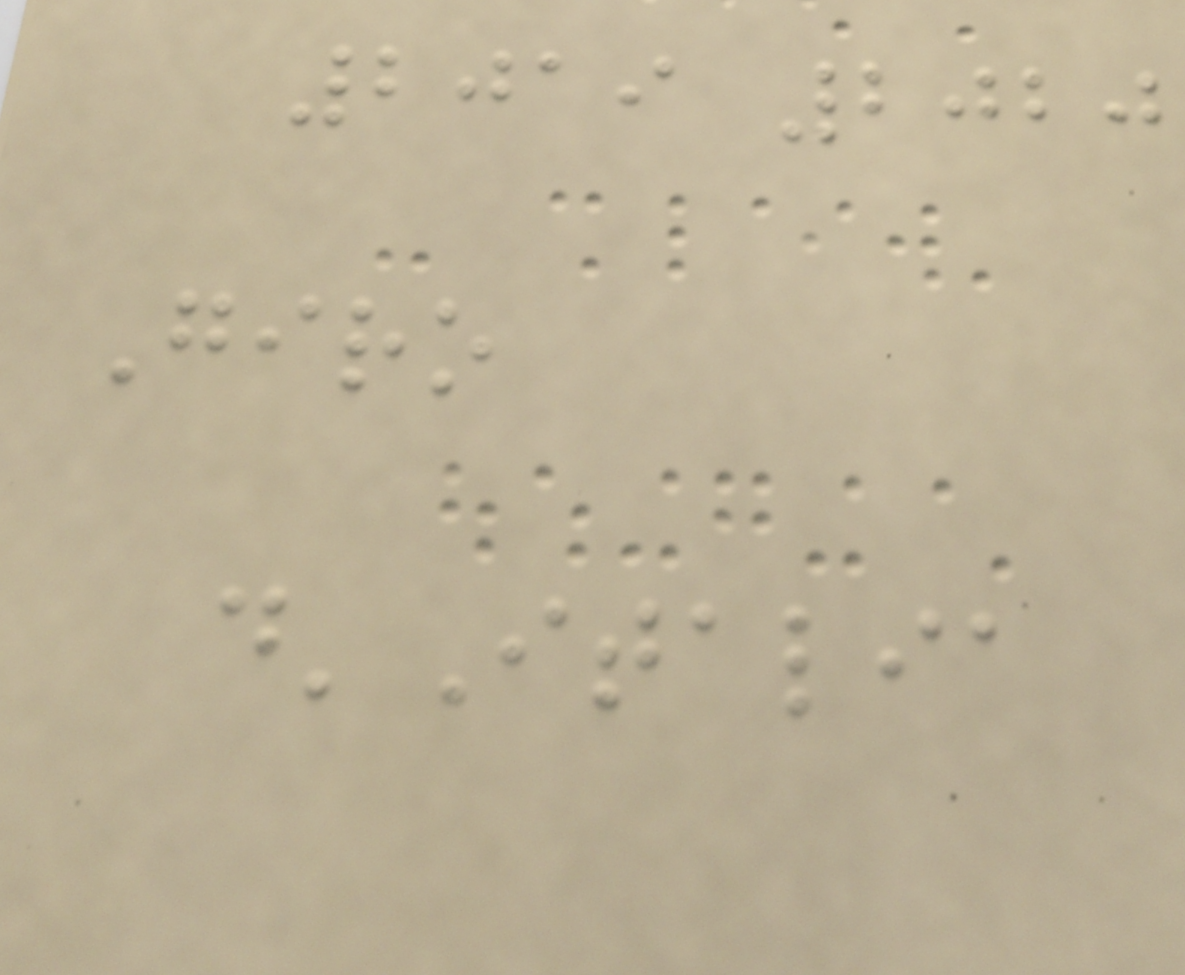2019 2020
Giro
d'Italia
